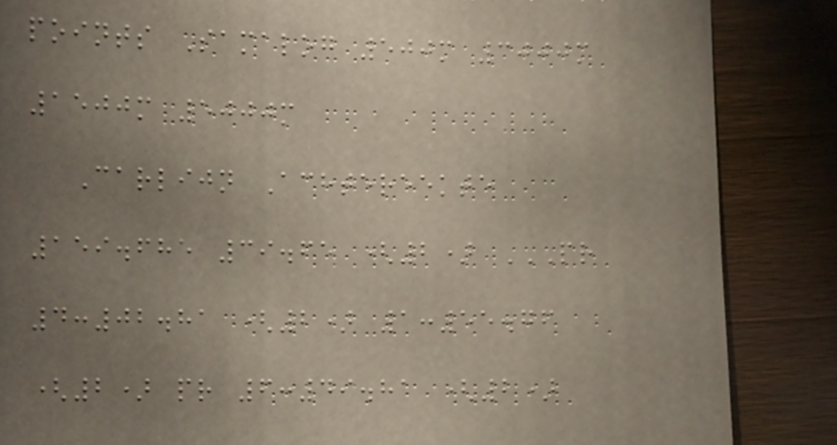points Samalog 500m 3000m
1500m 5000m
Carlijn Achtereekte
159.685 39.65 (2) PR
4:02.81 (2) 1:55.76
(2) PR 6:49.81 (2)
